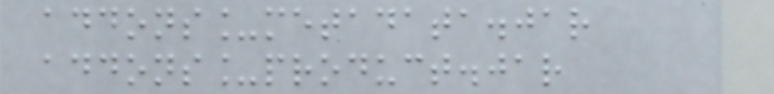addons_metadata.jar
addons_product.jar
